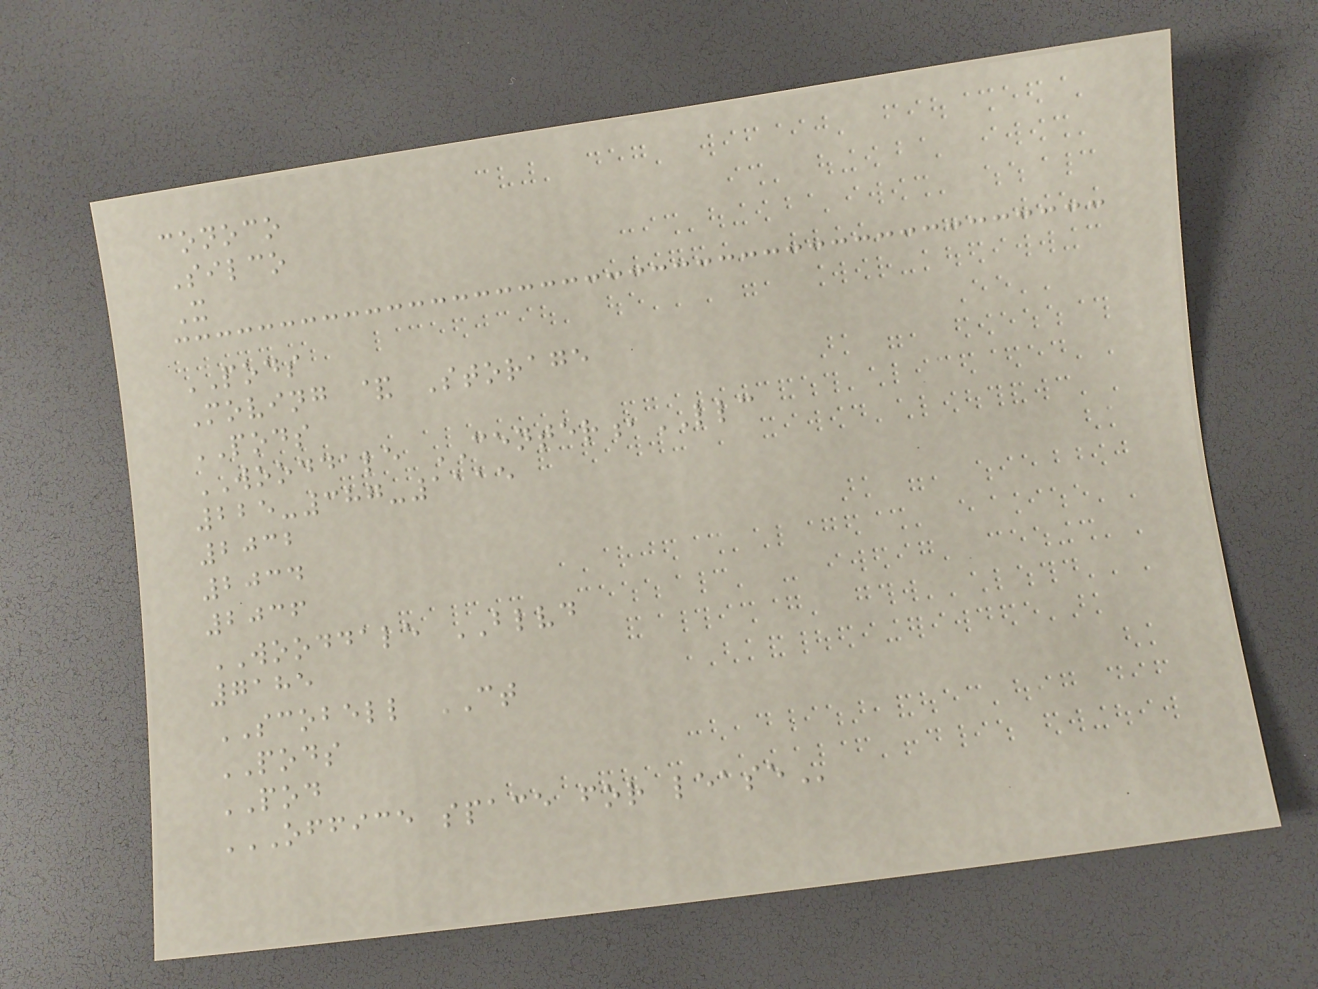conoco
Silco
X
PODS
Moving & Storage
PODS
WOODDALE CENTER,LLC
225-387-1115
2032
2034
2036
WOODDALE BLVD
7185
SCOBELL CT
PODS
POD
OFFICE SPACE FOR LEASE
